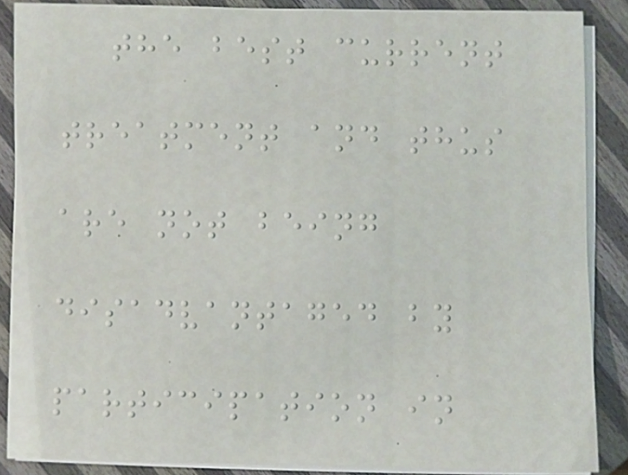the best current
treatment and thus
are not being
disadvantaged by
participation in
